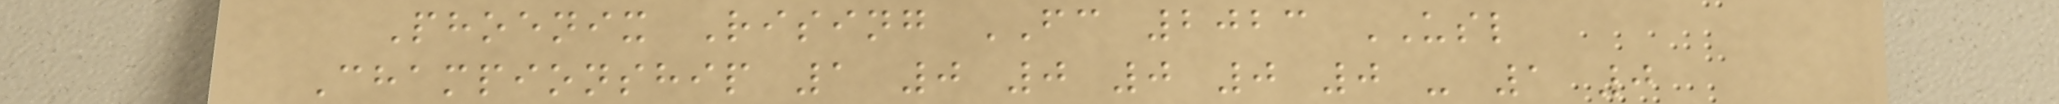Phoenix Rising FC 2023 USL
Championship 1 0 0 0 0 0 - 1 0
